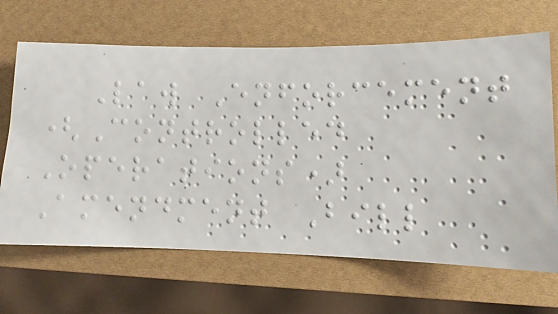Law Enforcement
(Controlled
Operations)
Amendment Bill
